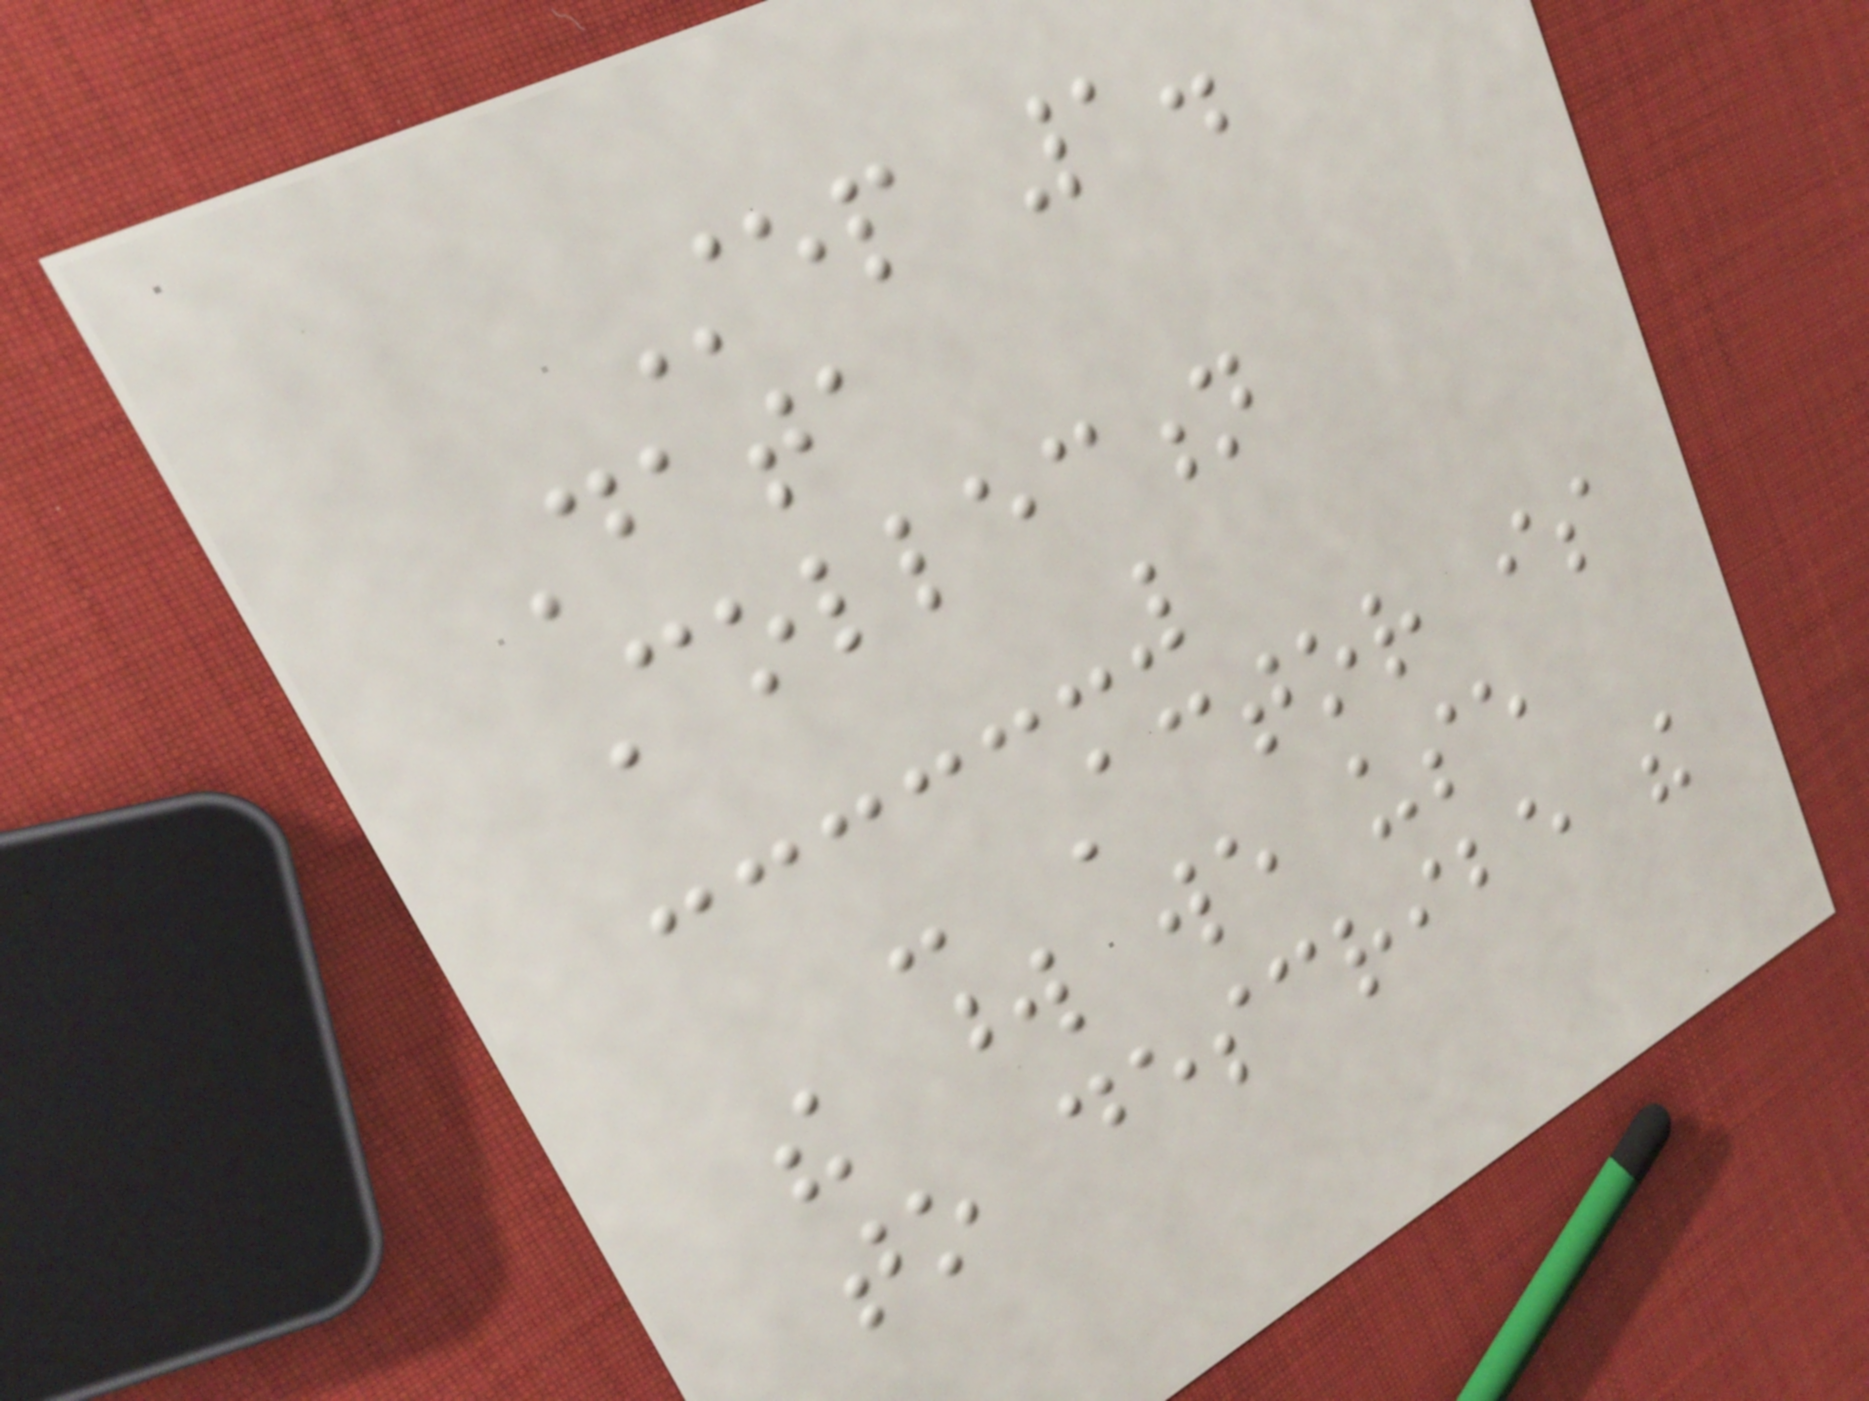Step 1.
Data
Collection
- Actor is
the word we use
to describe the
